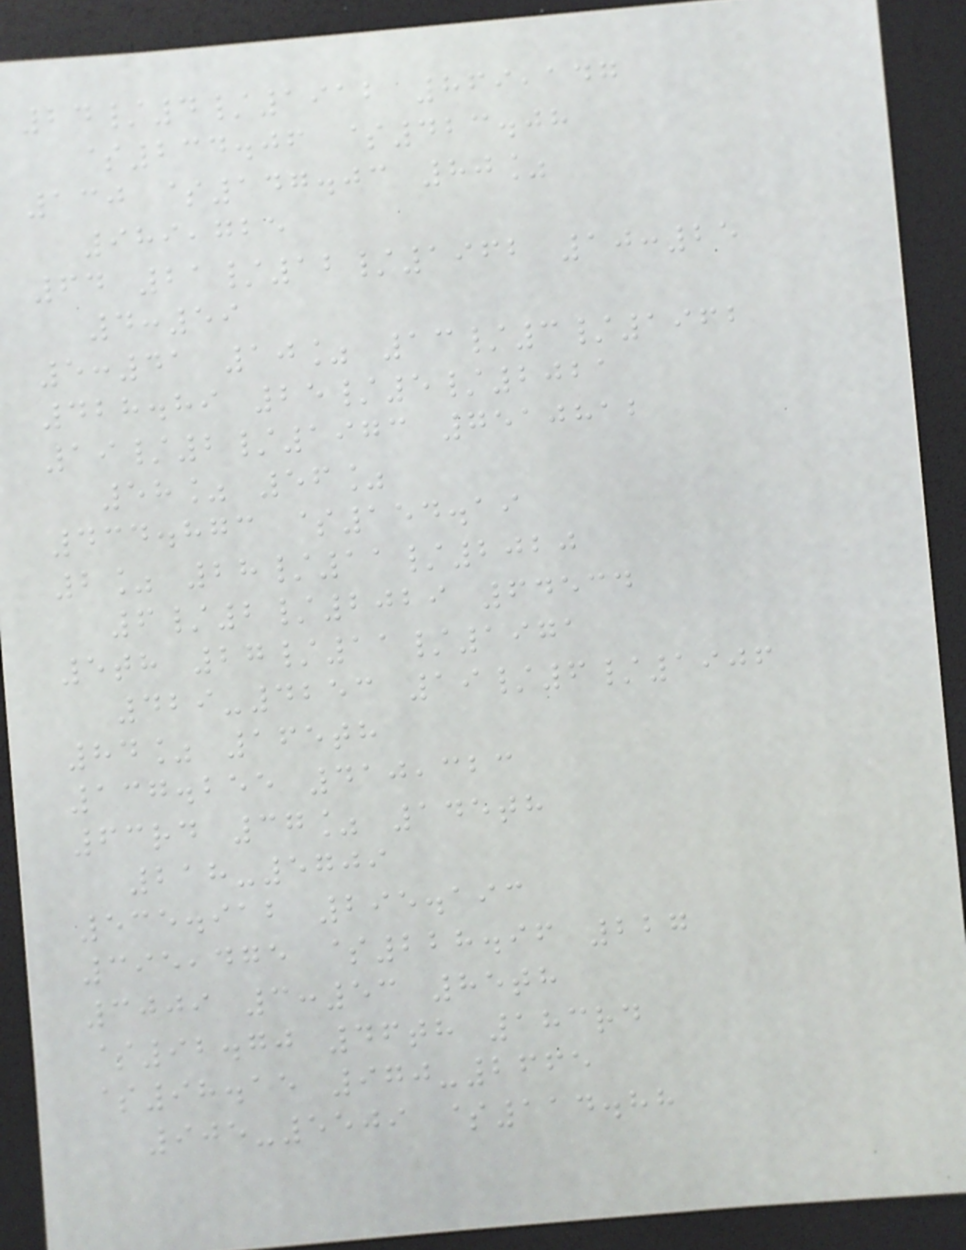24/4/1912 869,147
$234.06 $423.08
130 $147.03 80%
989,725
64 21/12/1962 10:25
4:59
5:41 10% 13/3/1962
428.89 25/5/2021
19/2/1973 7510812
58% 56%
434.873 $154.19
2% 28/11/2020
6/2/2029 64534
5th 27/11/1971
429-4253 19/6/1906
84% 165th
137.255 410,323
63rd 37% 145th
218-5709
535.912 295.193
395,475 $228.96 227
3009 3:53 85th
$92.70 46th 183rd
$98.15 970-2665
905-5509 $114.88
